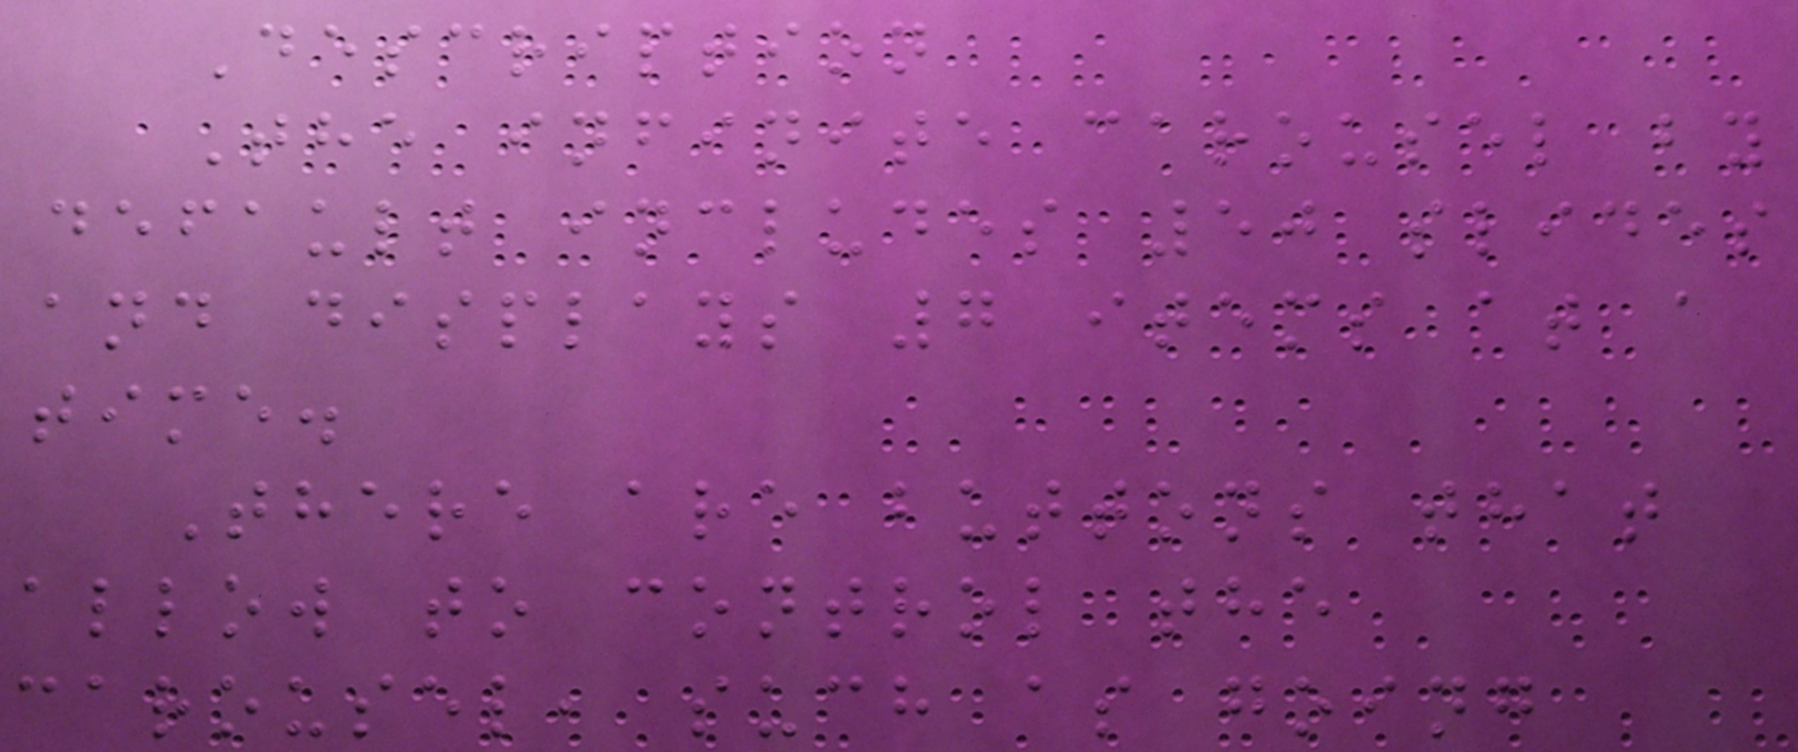Description
The infinite carousel by
default includes 50 slides
and displays 7 items at a
time.
There are buttons that
allow to control the
carousel, such as going
